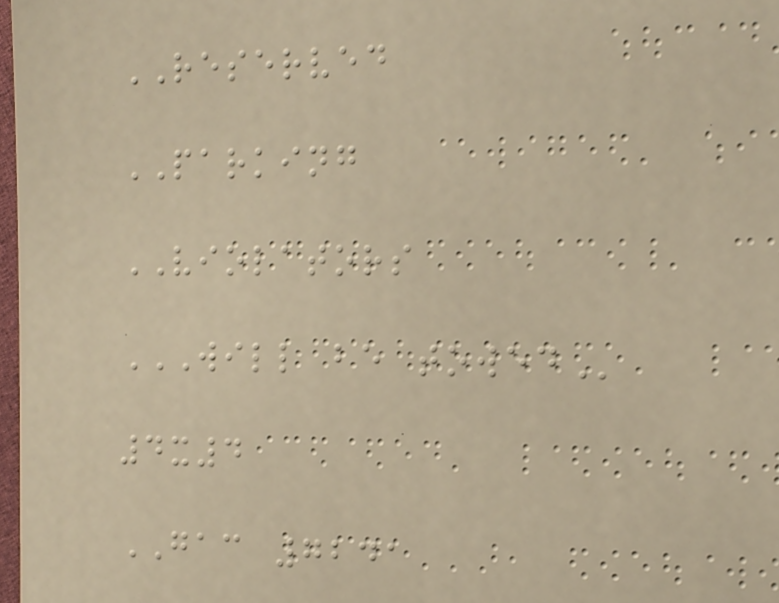RESERVED
PARKING
VIOLATORS
WILL BE TOWED
4x4
GAC 7241
